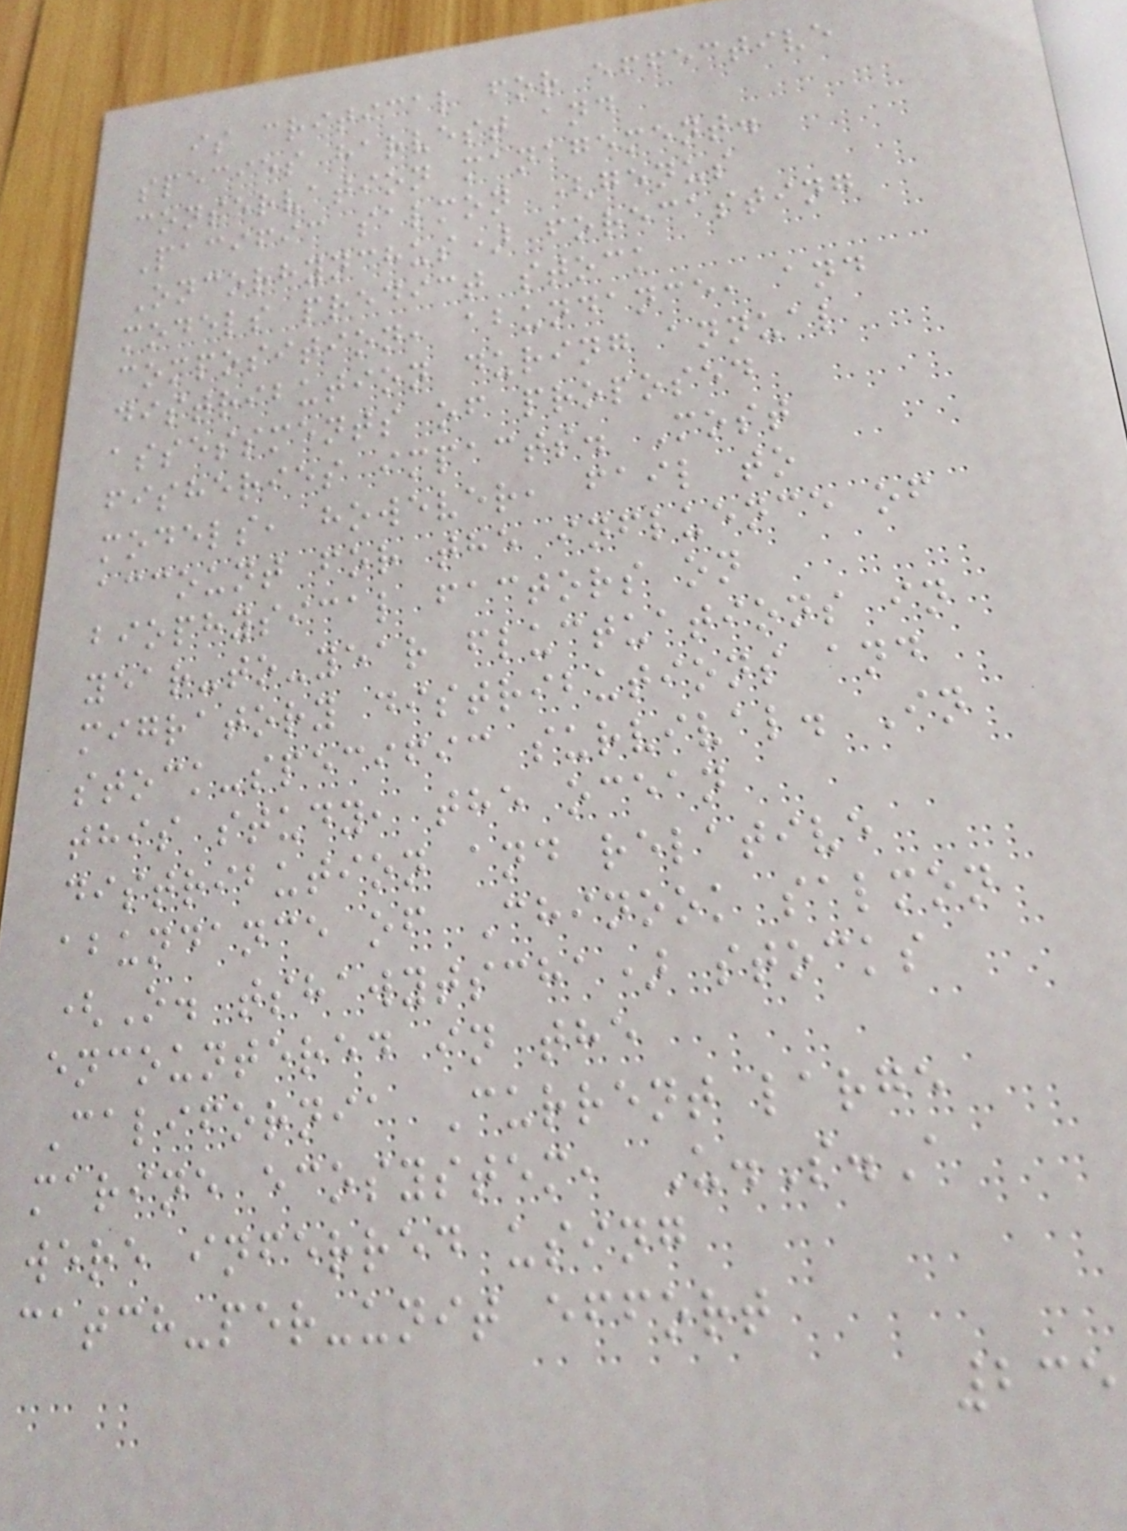is critical for effective
species harvest and
conservation management.
Pacific salmon (genus
Oncorhynchus) forecasting
models predict stock
composition, abundance, and
distribution during annual
assessments of proposed
fisheries impacts. Most
models, however, fail to
account for the influence of
biophysical factors on
year-to-year fluctuations in
migratory distributions and
stock-specific survival. In
this study, the ocean
distribution and relative
abundance of Chinook salmon
(O. tshawytscha) stocks
encountered in the
California Current large
marine ecosystem, U.S.A
were inferred using
catch-per-unit effort
235
